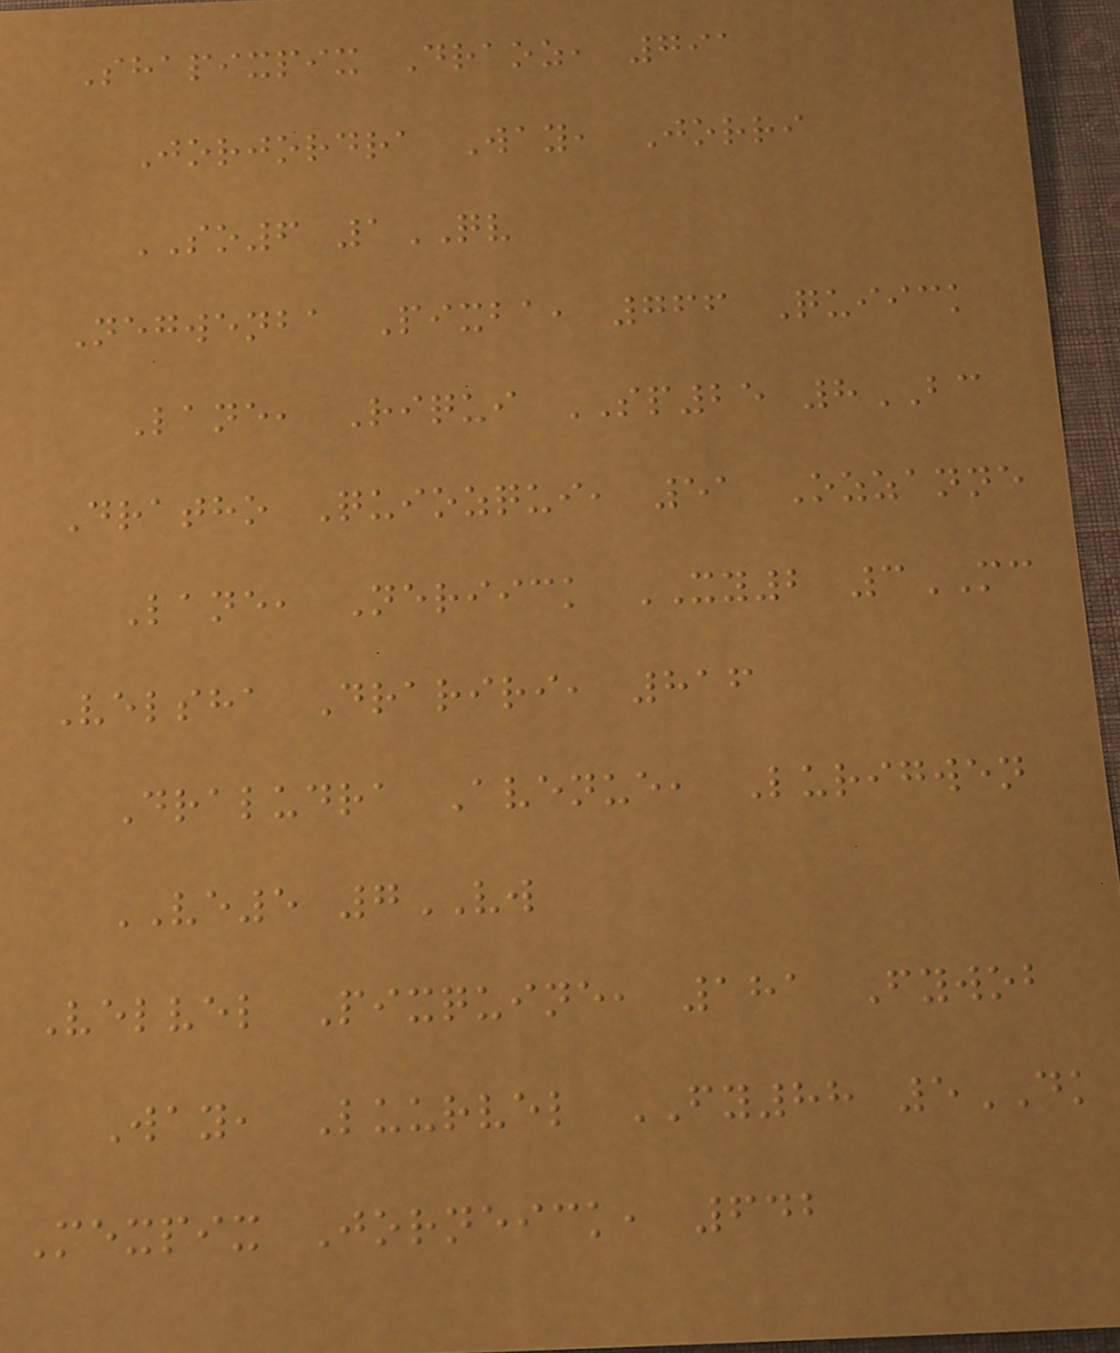Shapixpix Draoz, 791
Jorjordra Way, Jorri
SO6 1QV
Negwenba Pixba, 766 Quiick
Lane, Riqui SP25 8BC
Dratho Quiozqui, 51 Ozzanne
Lane, Neriick XY2 3MC
Velsha Drariri, 816
Draludra Avenue, Lurigwen
VE5 7VW
Velvel Pixquine, 181 Fywob
Way, Luurvel FY88 5DK
Mexpix Jorneick, 642
